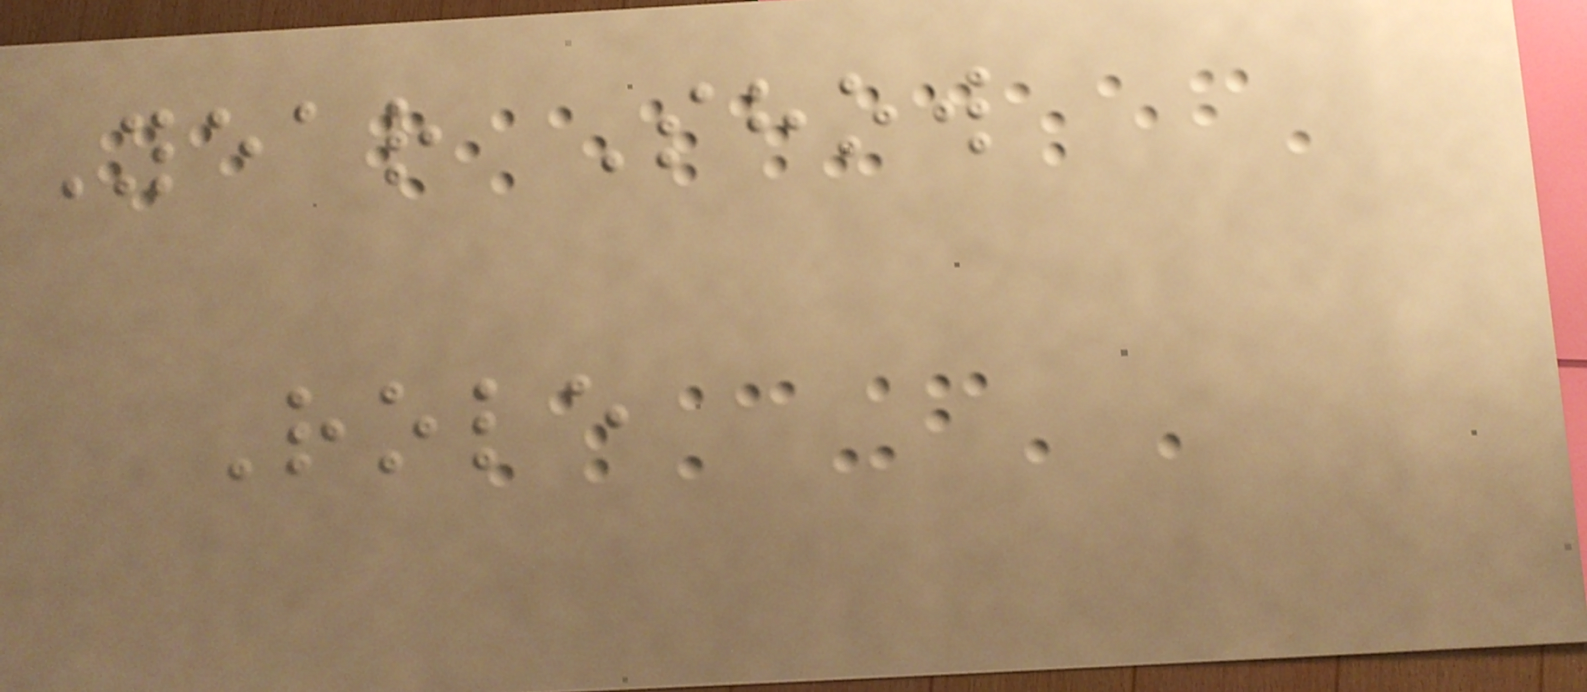Year Show
Role
